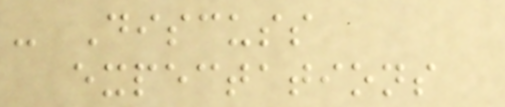- Discuss
expectations
